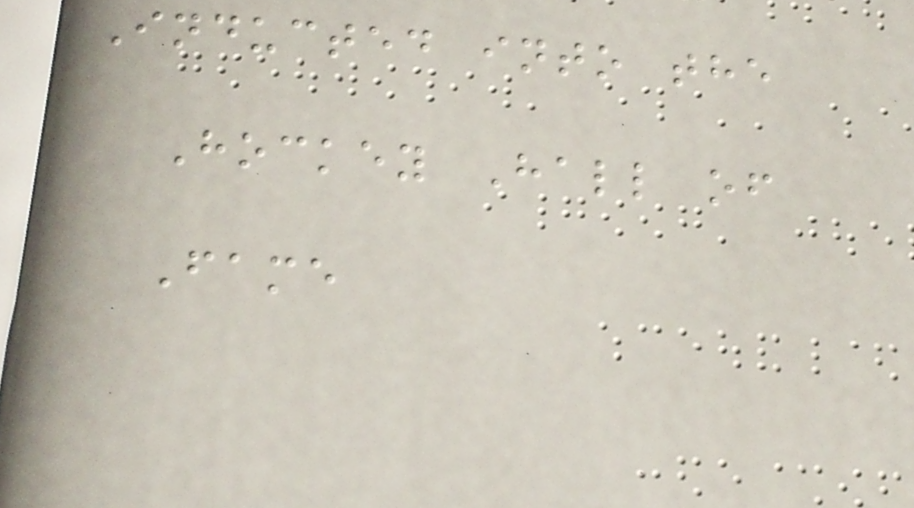Inducted into the
Hockey Hall of
Fame
